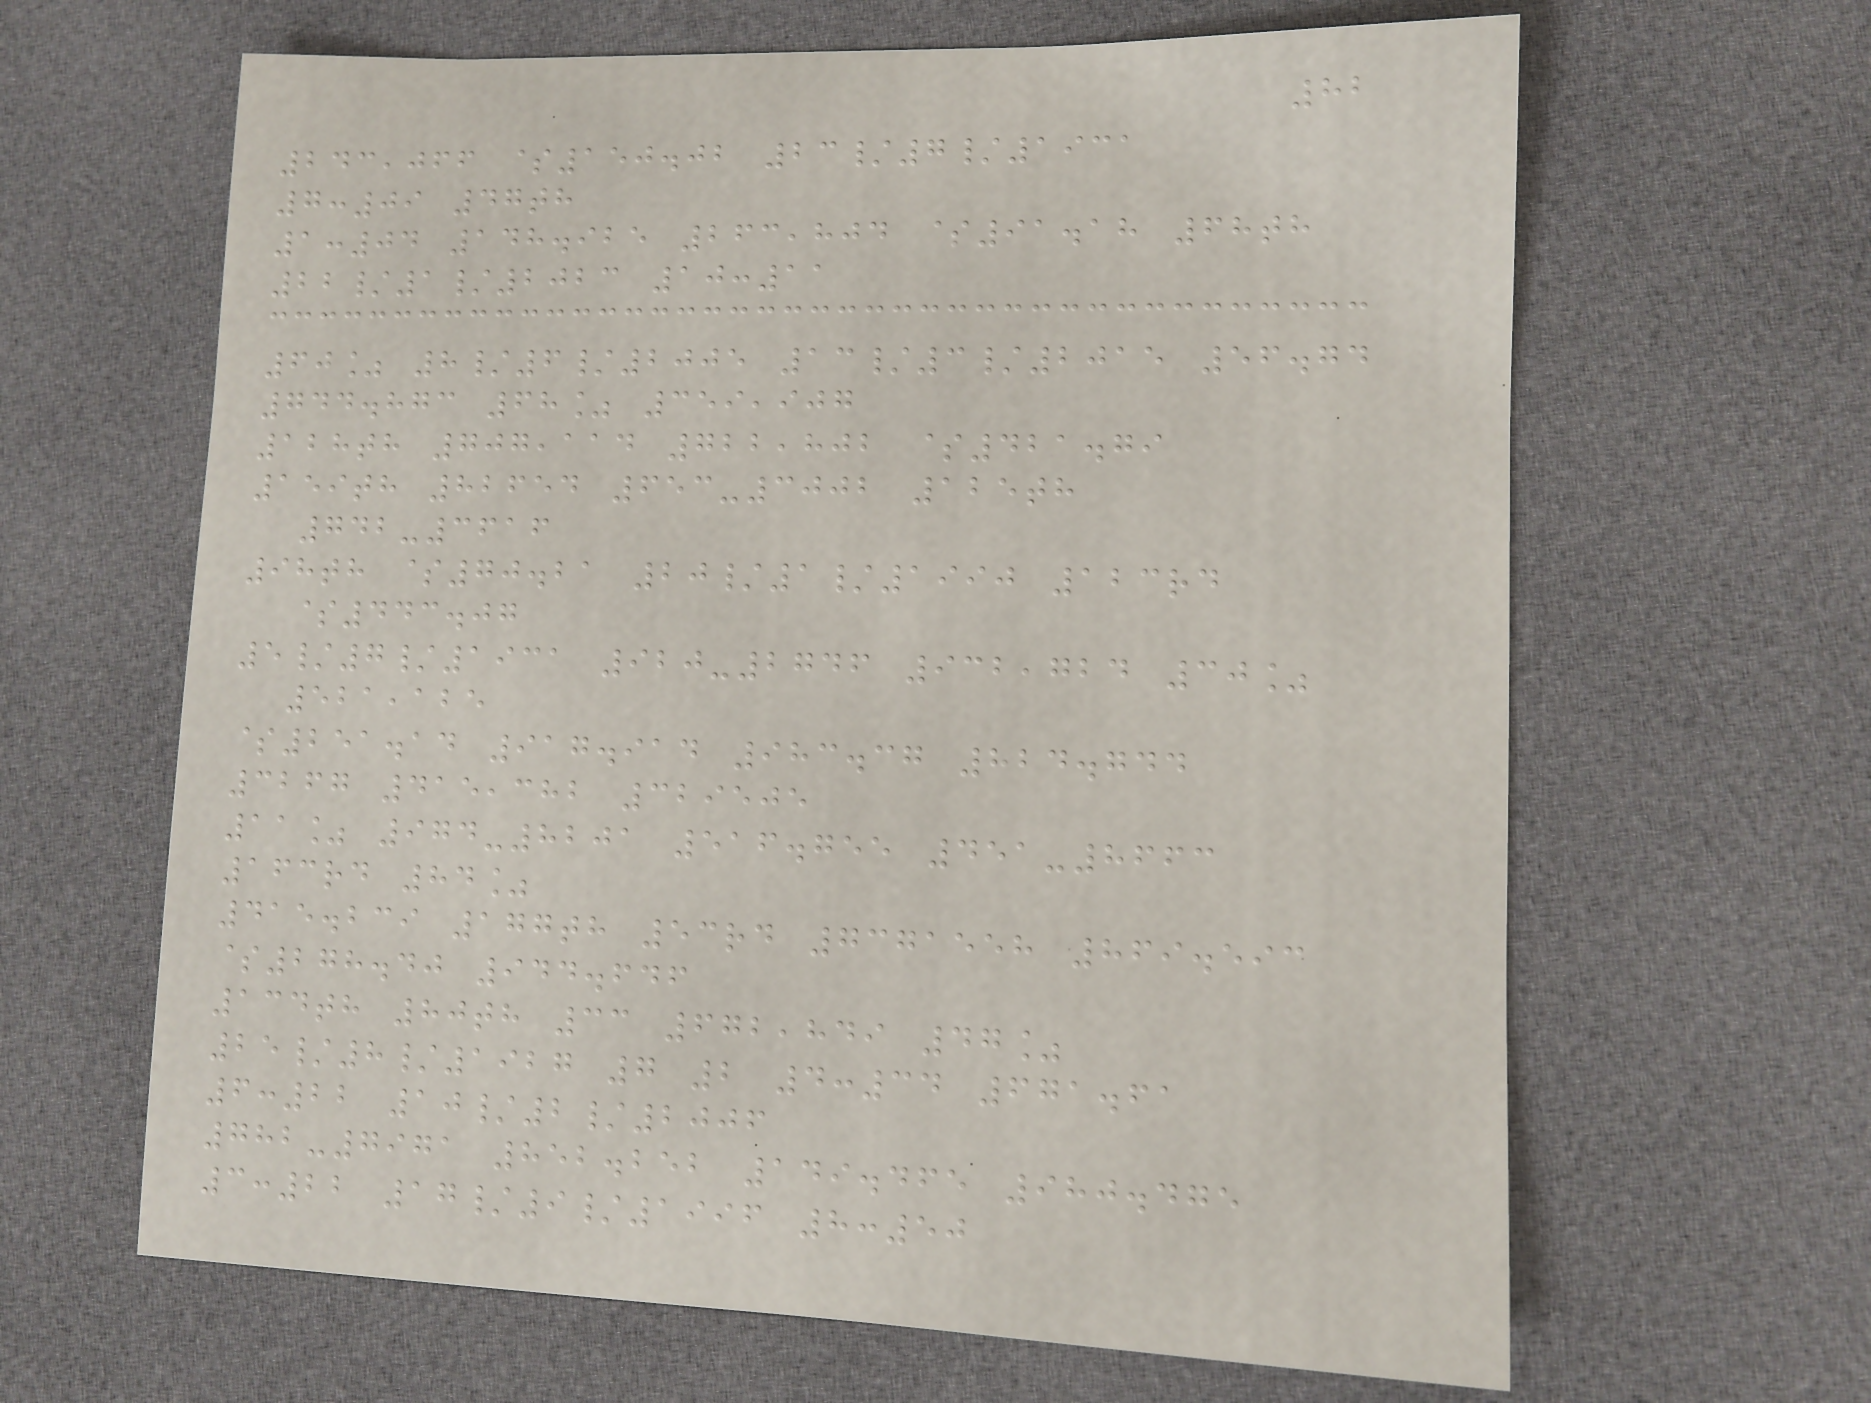82
243,066 $150.02 23/7/1931
7:09 47th
1:04 148.925 263,804 $91.18 68th
22/1/2023 10:11
60% 8/6/2005 13/3/2015 56.74
744.873 68% 359,907
128th 707,114 722,802 $421.79
159th 82654 653-3002 125th
742-3616
98th $70.21 20/1/1990 123rd
$443.07
5/7/1931 920-2746 932,724 30%
521,125
$251.14 917.914 983.37 824.744
3267 415,382 329505
11% 974-8201 516.755 451-8663
163rd 84%
415.239 177th 53rd 7371558 869.593
$278.40 944.646
134th 80th 33 672,849 47%
25/8/1927 7 2 4:34 671.61
6:22 10/2/2006
782-7971 852.252 149.465 980.475
3:22 17/9/1996 8:50
